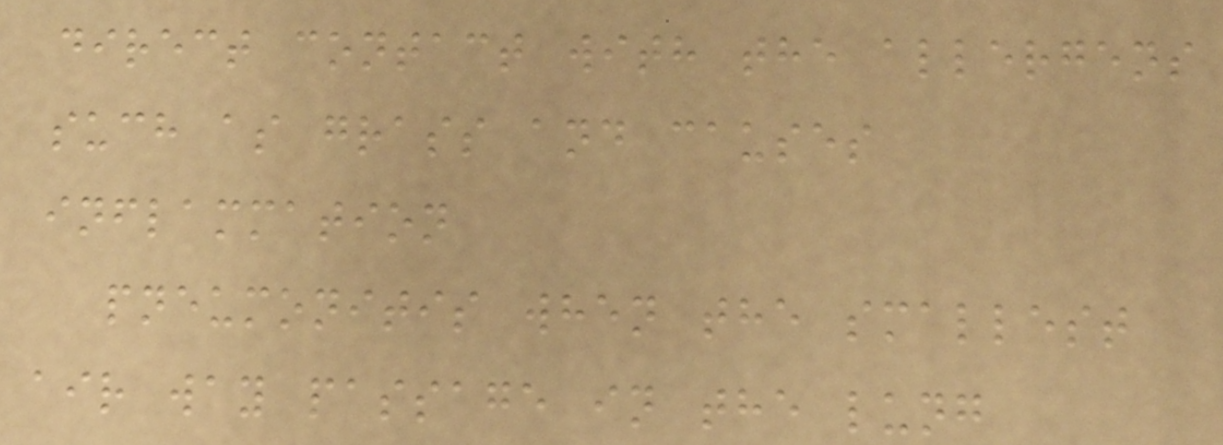direct contact with the allergens
such as grass and causes
inflammation
pneumonitis when the smallest
air way passage in the lung
